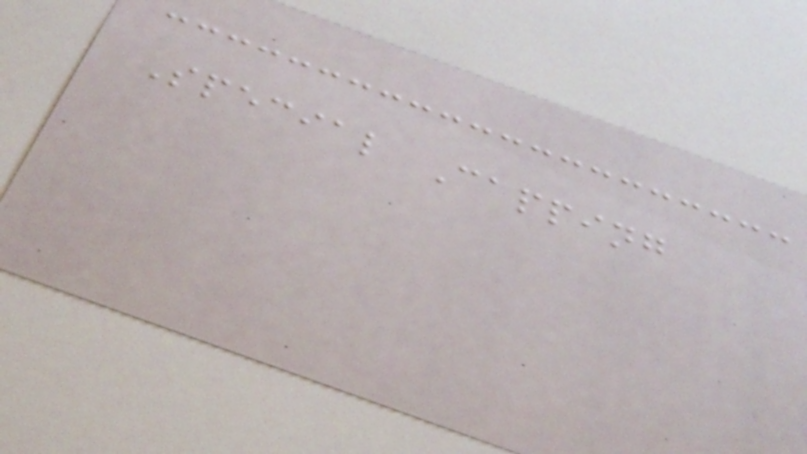Special Capping
